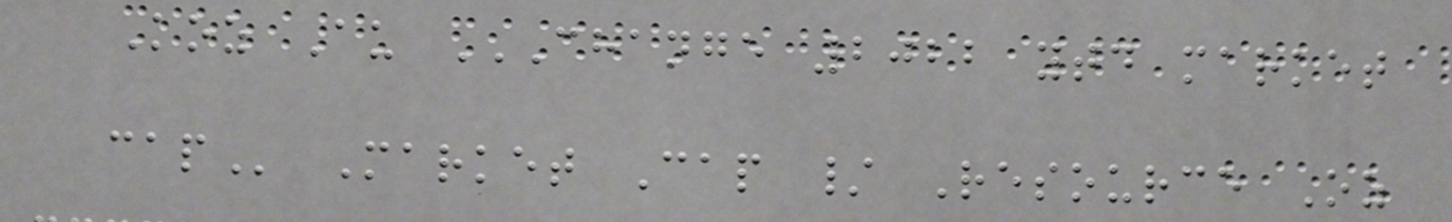Koz Au CHANGE 2022 YTD MARKET
CAP Market Cap / Resource Oz
